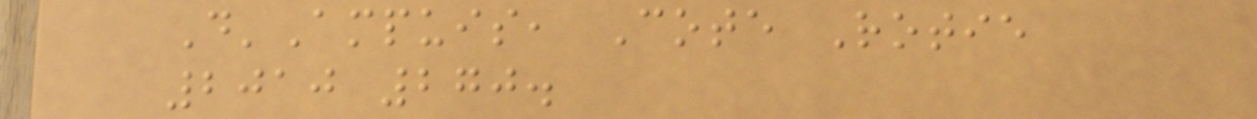D'Ampuis, Cote Rotie
2010 270.
